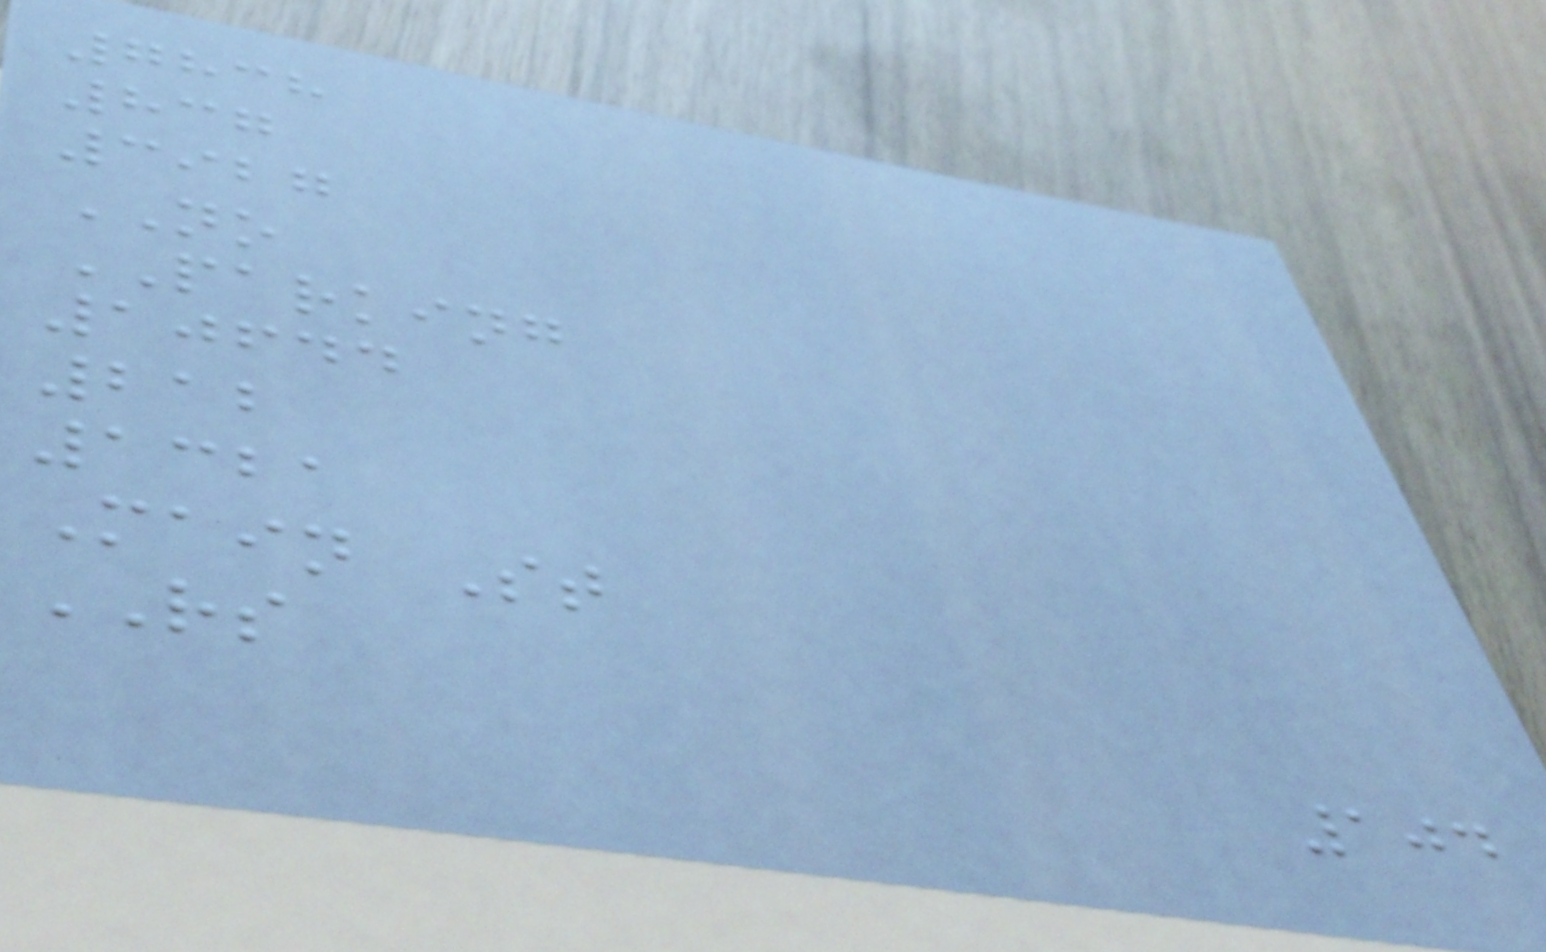7838
837
3927
NO
PARKING
10644
212
1321
Main St
RS
104
